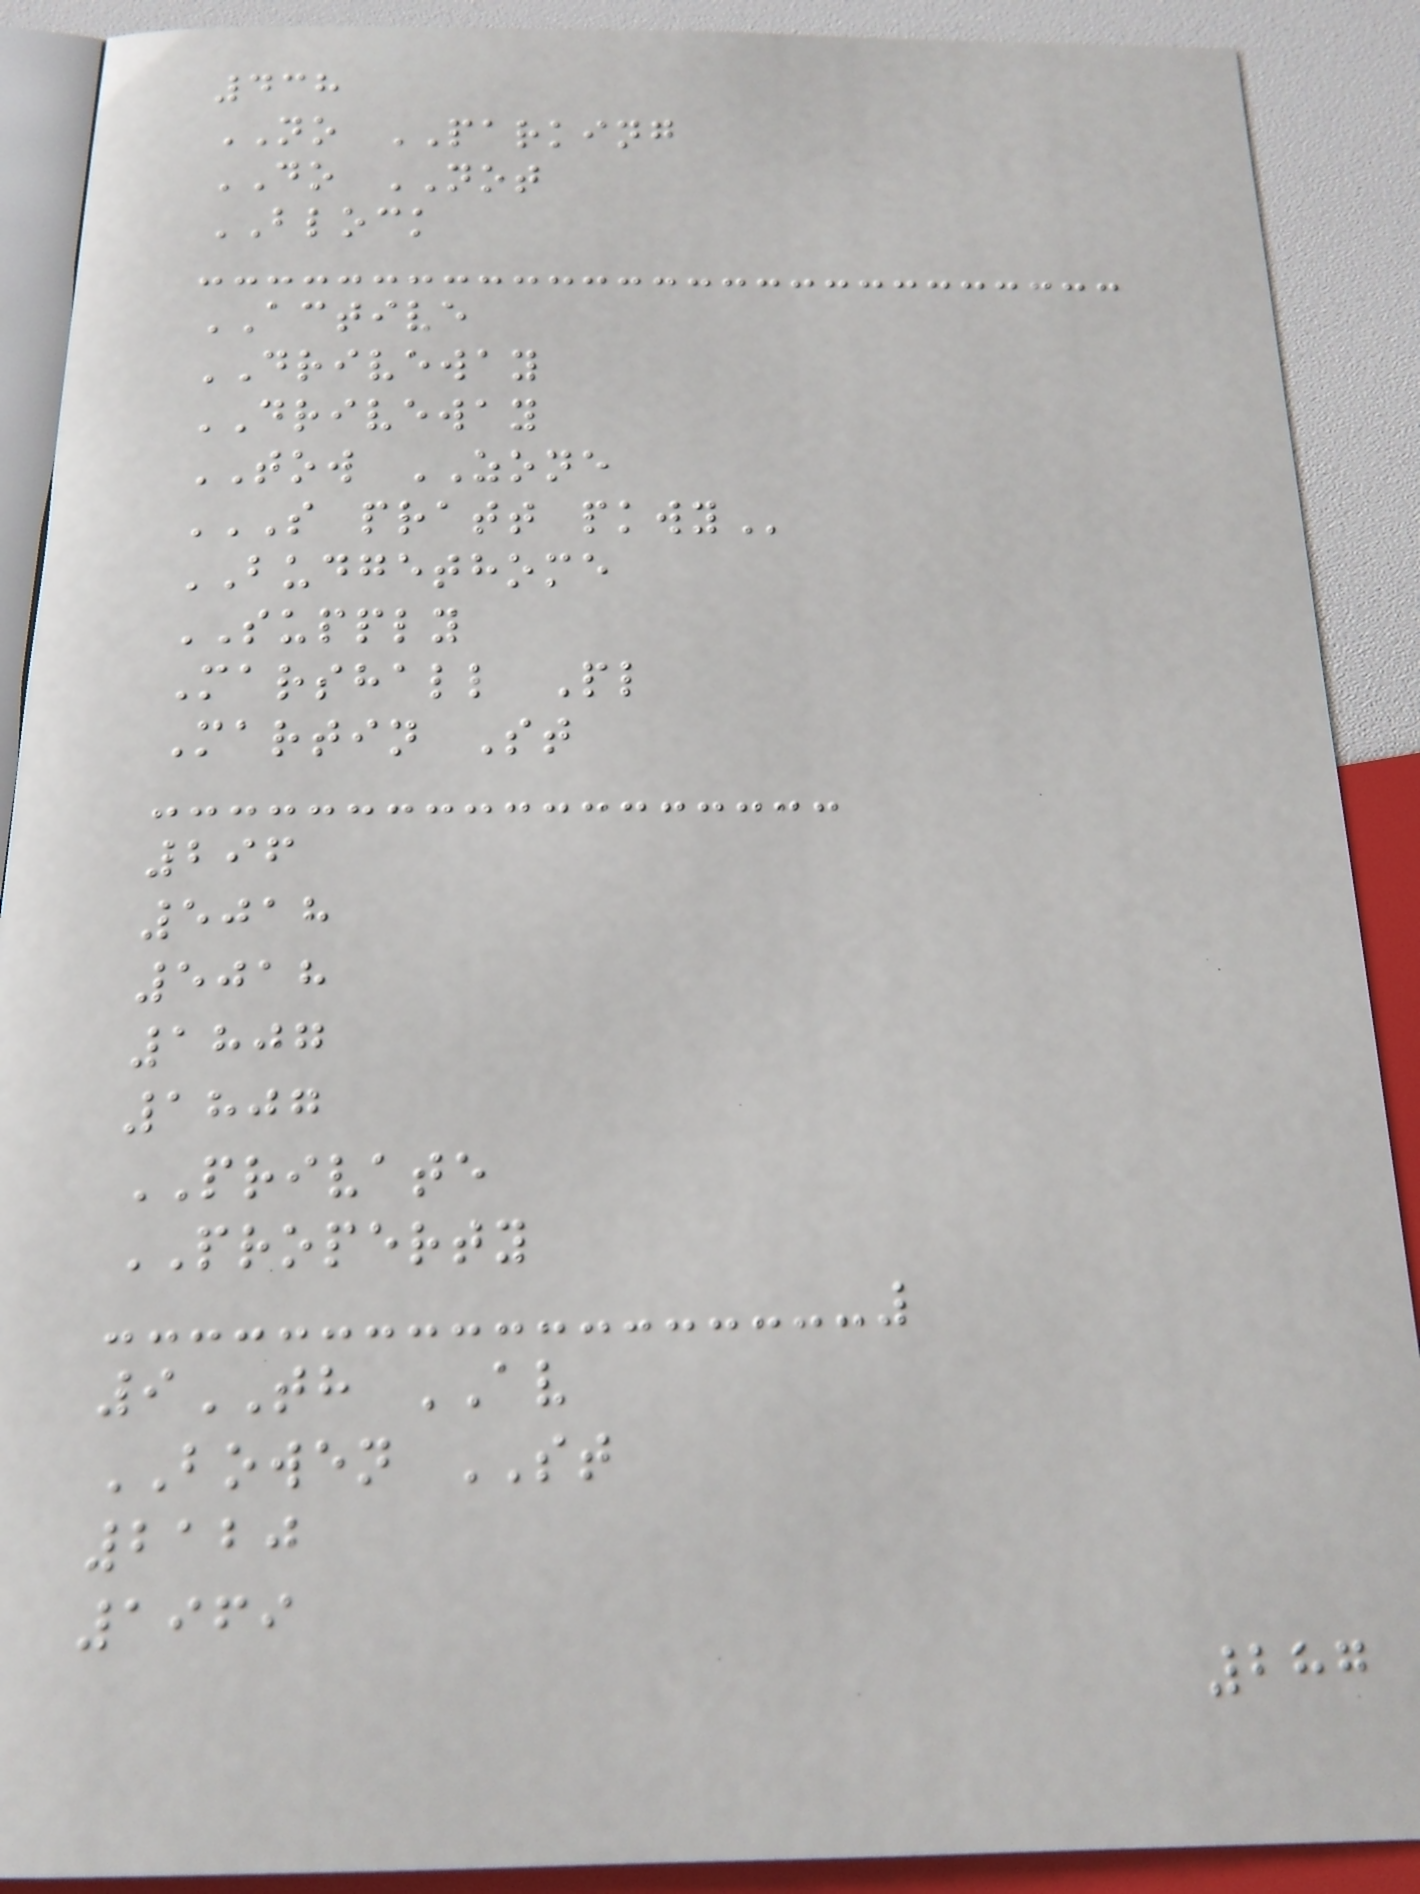438
NO PARKING
DO NOT
BLOCK
ACTIVE
DRIVEWAY
DRIVEWAY
TOW ZONE
S PRATT PKWY
BUDGETHOME
SUPPLY
Marshall Pl
Martin St
296
5018
5018
1807
1807
PRIVATE
PROPERTY
9TH AV
BOWEN ST
2120
1969
287
